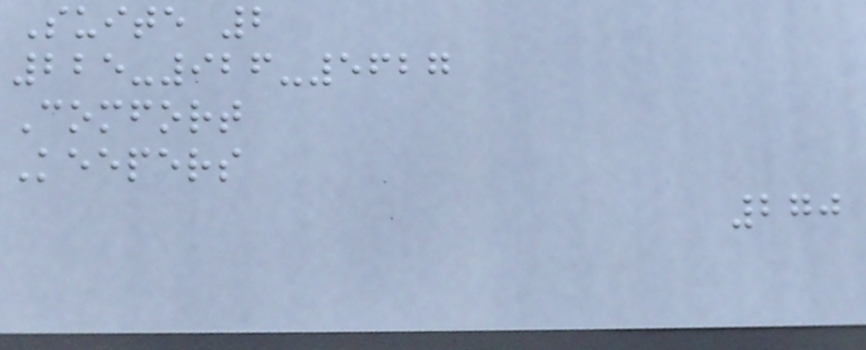Suite 2
225-926-5627
Comfort
Keepers
270
